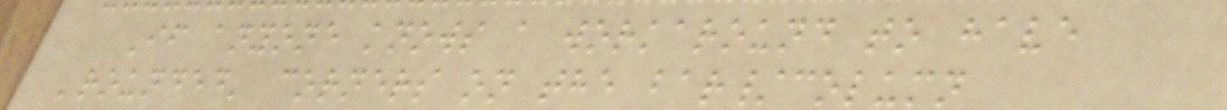If anyone knows a workaround to have
'rounded' corners on the bar/column
